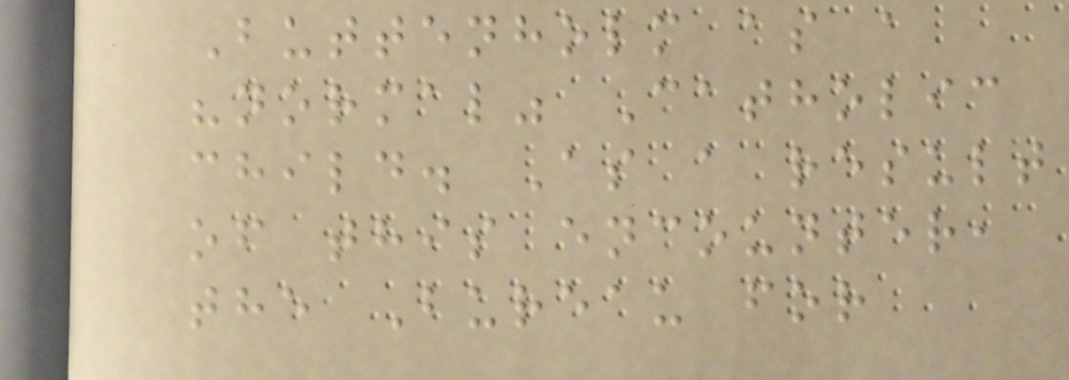Buttenholm as a
"normal" Catholic
child. As a result
of this encounter,
the Bureau for
